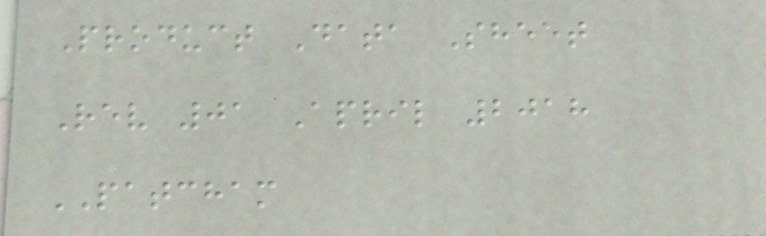Product Data Sheet
Rev 01 April 2018
PATCHAM
